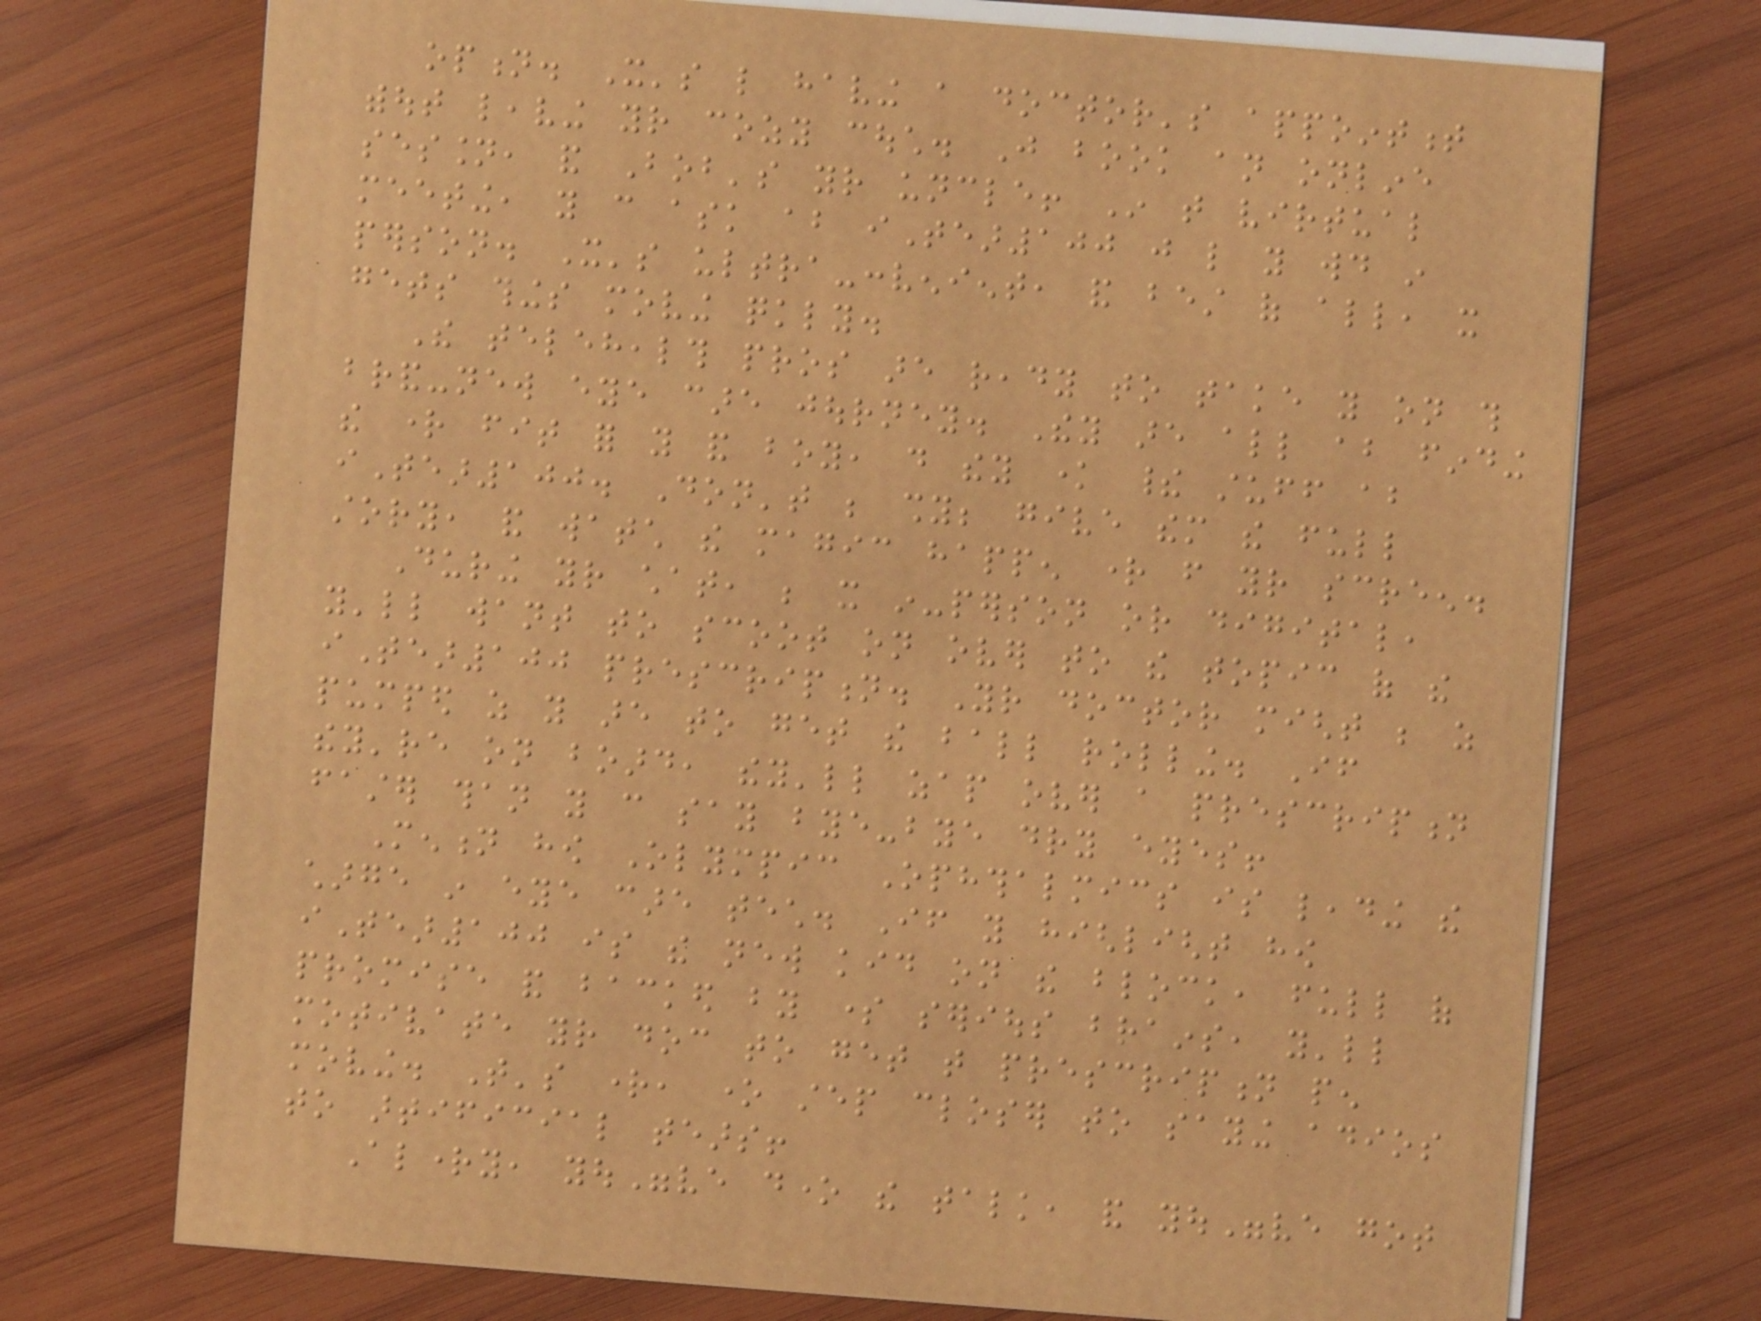option. It's like having a doctor's appointment
without leaving your cozy couch. Just book an online
session, and Bob's your uncle! In that virtual
meeting, you can ask about iTear100 just like you would in
person. It's ultra-convenient, and best of all, it
gets things moving quickly.
The telehealth pros are ready to take you on this
brand-new eye care journey. They are all about finding
the right fit for you and boy, do they know their stuff about
iTear100. Don't be shy; give them the full
story, and watch the magic happen right from your screen.
During your chat, be it in-person or digital,
you'll want to scoot on over to the topic of the
iTear100 prescription. Your doctor might be as
pumped as you are to get the ball rolling. If
they're on board, they'll zap over a prescription
faster than you can say bye-bye dry eyes!
Mention how Olympic Ophthalmics is leading the
charge in eye care tech. If you highlight how
iTear100 is the new kid on the block, full of
promise and backed by some serious brains, you'll
motivate your doc to get that prescription pen
moving. That's right, one step closer to saying adios
to artificial tears!
Alrighty, you"ve done the talk, and you"ve got
